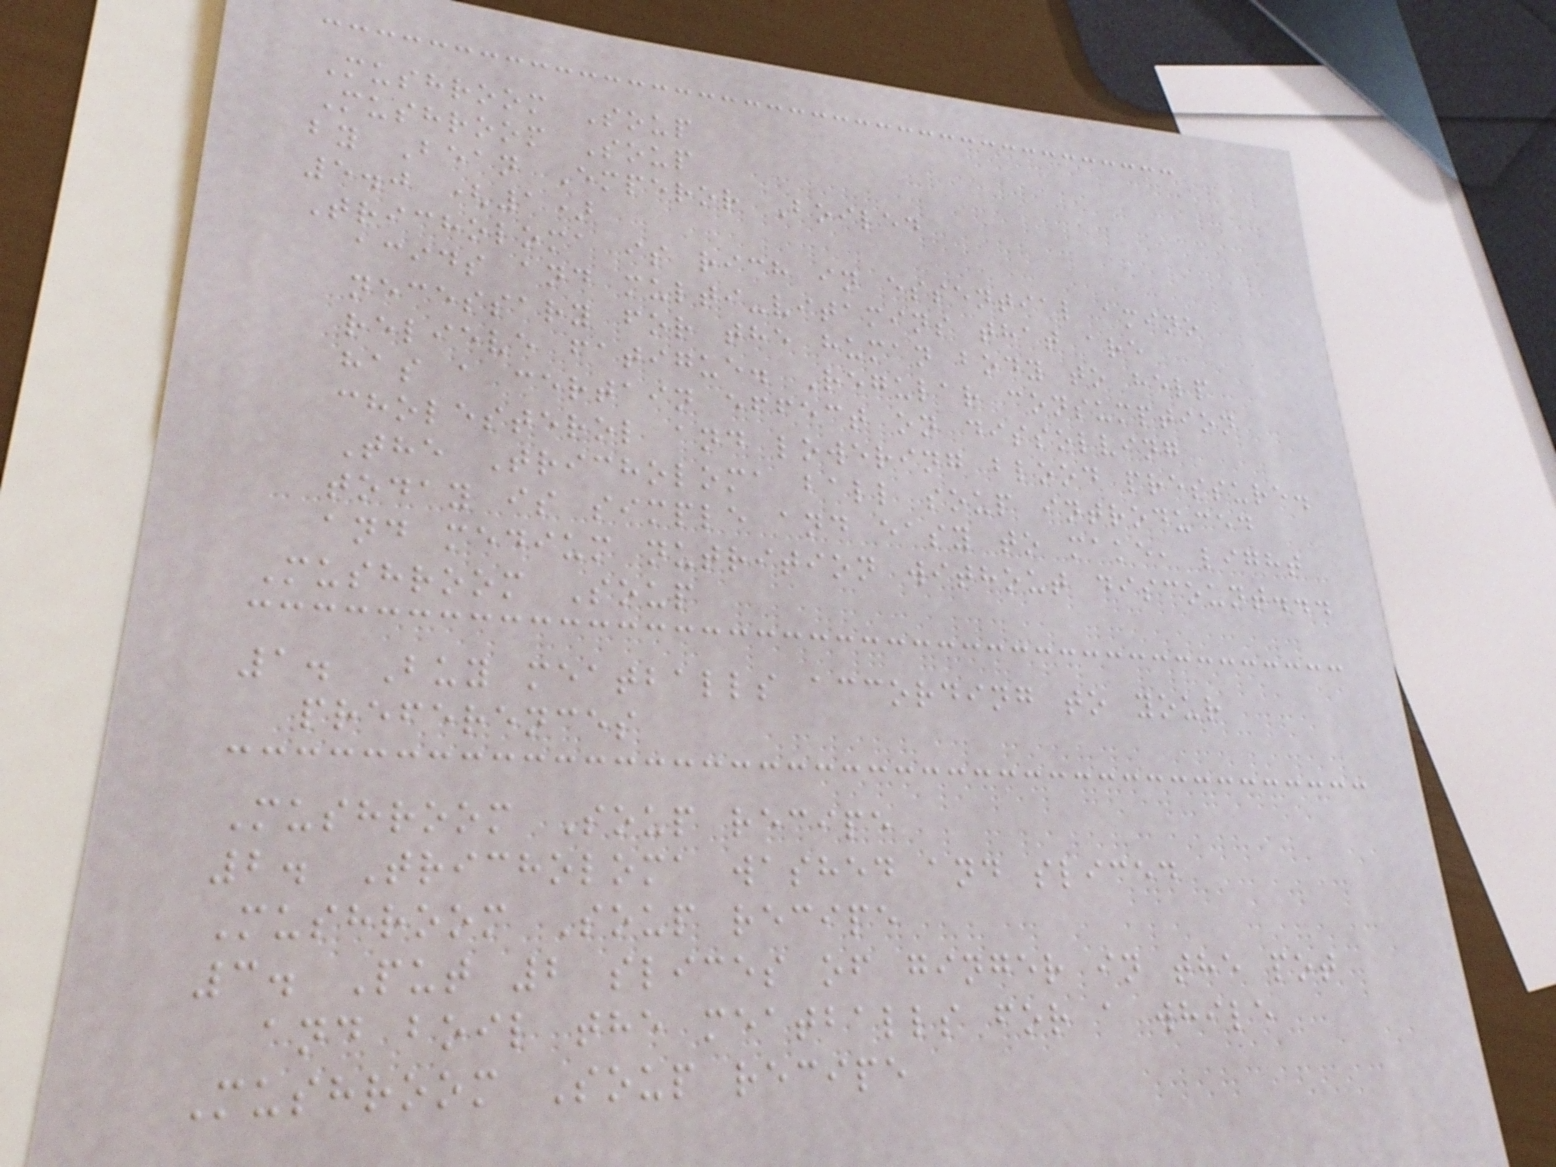Mushroom Soup
Mushroom Soup
by Bean Emperor Boiled
5.0 (1)
Tricholoma is rich in essential amino
acids and multi-vitamins that are
necessary for the human body to help
relieve fatigue. Regular consumption
has a certain effect on dissolving
cholesterol and lowering blood pressure.
The Tricholoma ball soup introduced
today is simple and easy to make, light
and medium nutrition without discount...
Mushroom Soup
1. Buy meatballs according to your
preferences
Mushroom Soup recipe
2. Tricholoma washed and sliced
Mushroom Soup recipe
3. Put 2 slices of ginger in the pot
and boil the meatballs for a while
Mushroom Soup recipe
